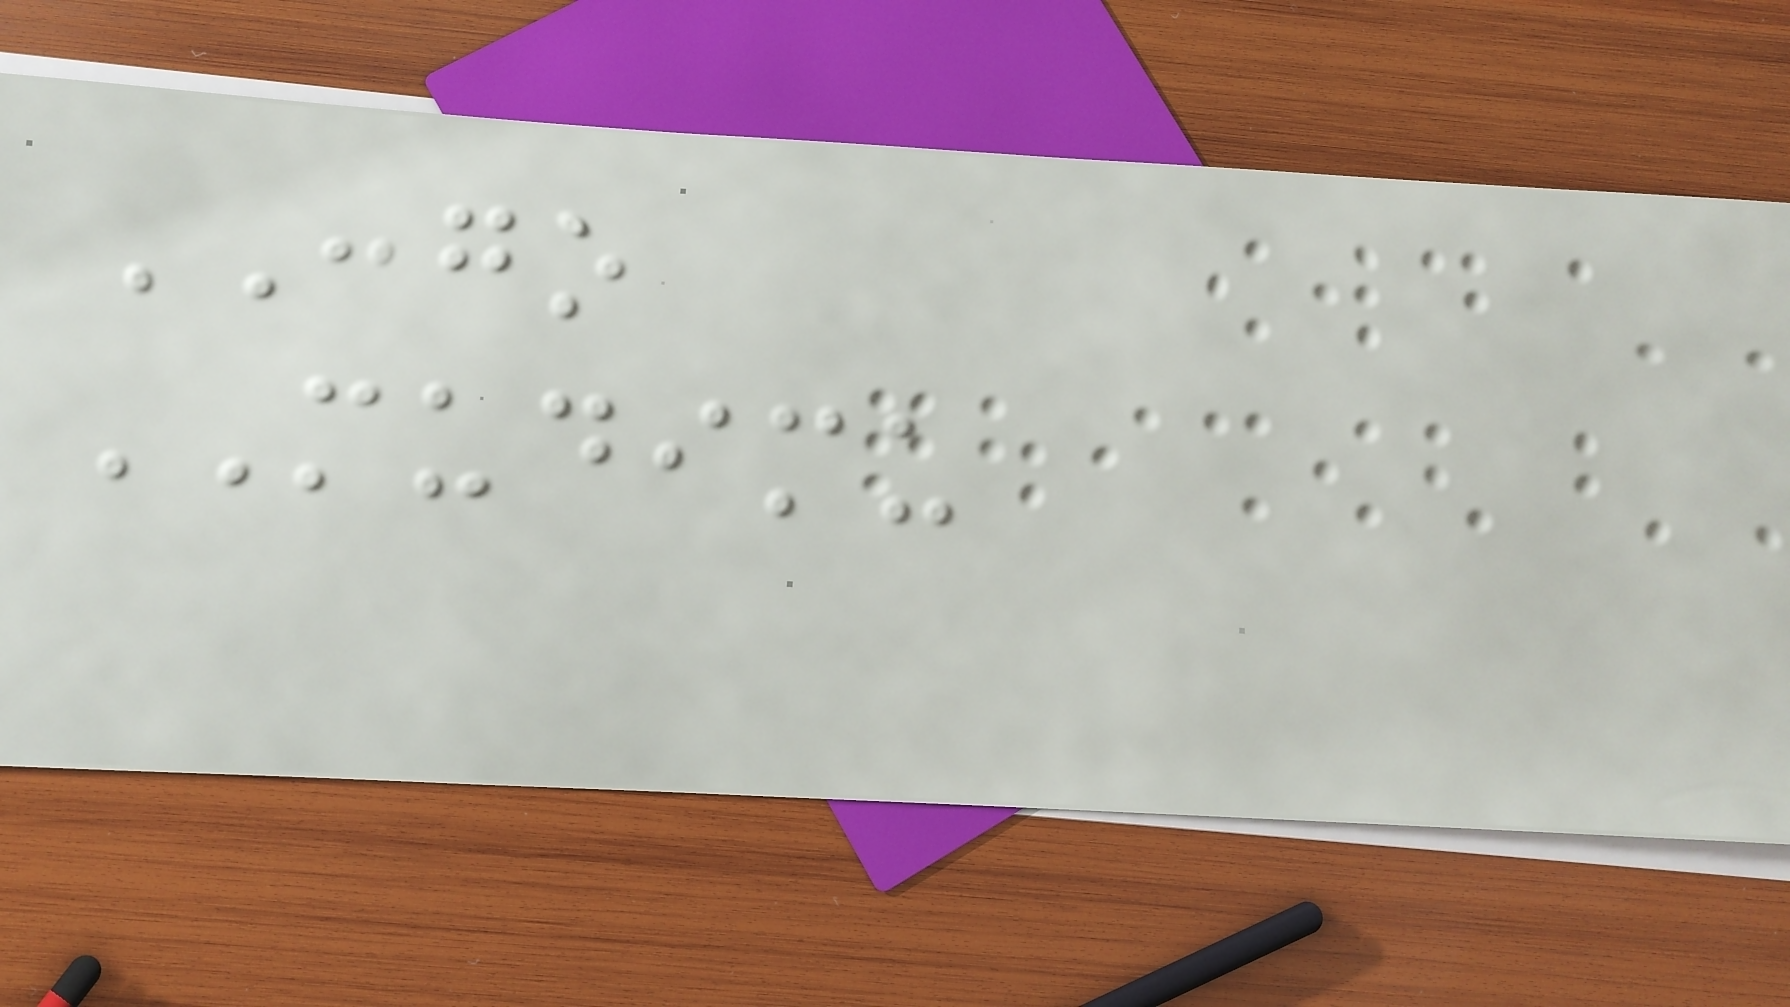CONGO
MUDIMU
